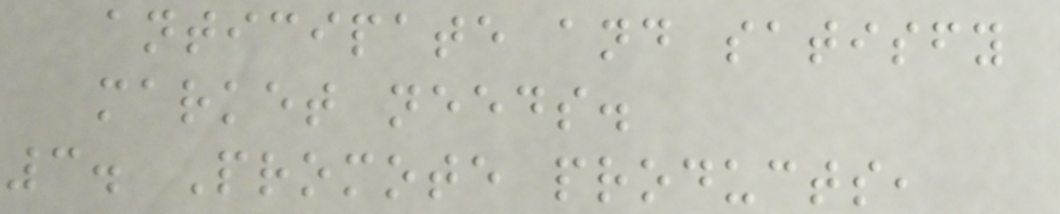anticipate and satisfy
market needs.
3. Promote products,
